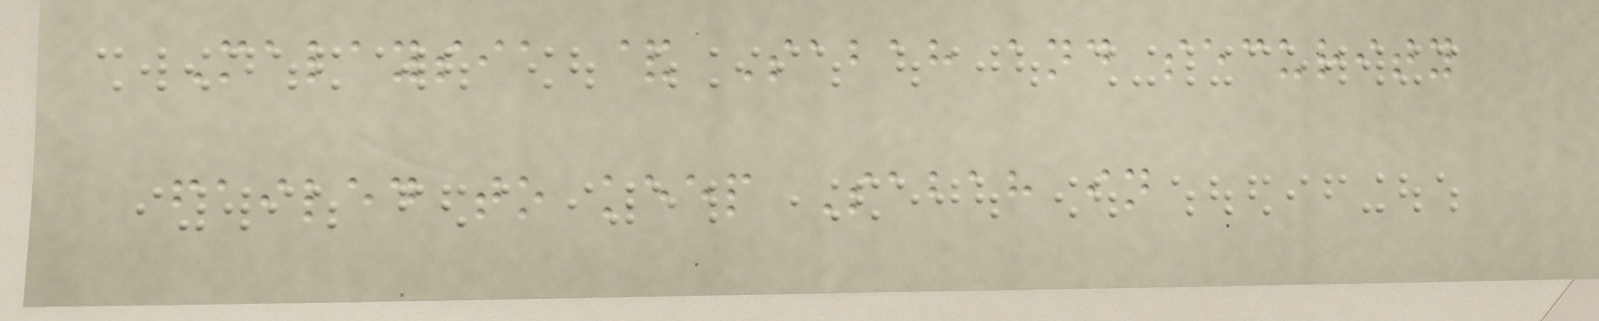Malaysia & Sabah and security
failed to keep Sabah in
